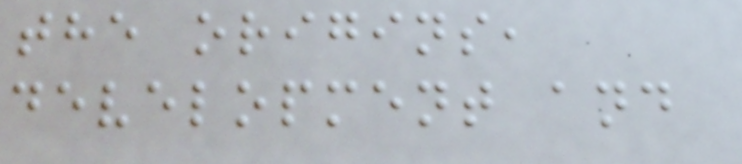the origins,
development and
